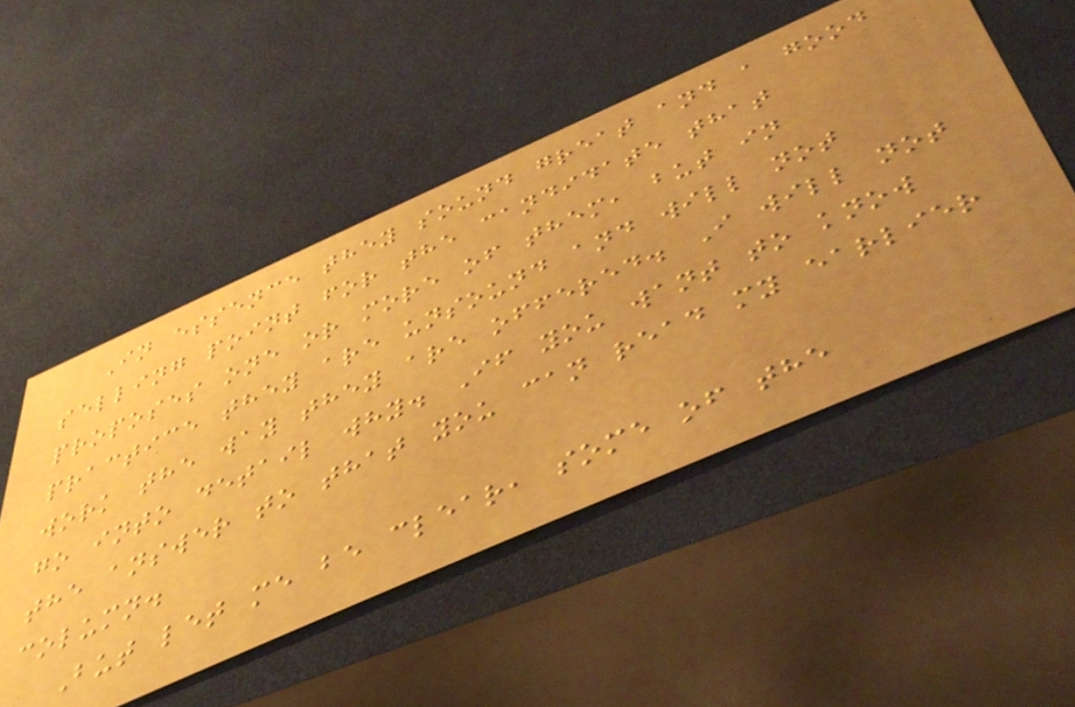In essence they sound great and a good
selling point for the candidate that
proposes one or more of them, but in
practice they are unsound and will not
work the way they are offered. I will not
go into detail why. If you want to know
the answer to that you can read my earlier
column.
But let me be clear, some of the
